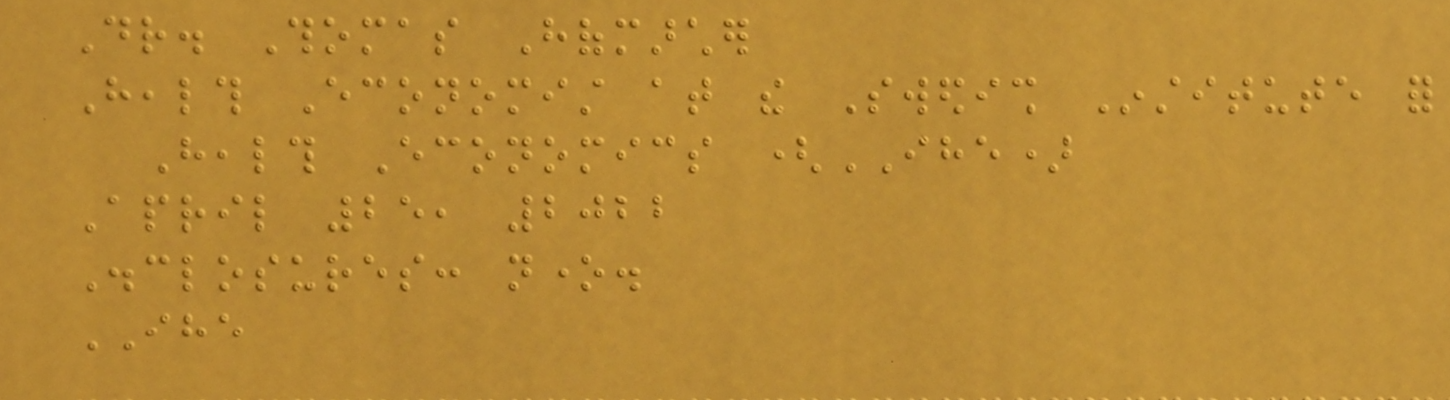Dr. Thomas Hofmarcher
Health Economist at the Swedish Institute for
Health Economics (IHE)
April 25, 2022
Disclosures: none.
IHE
